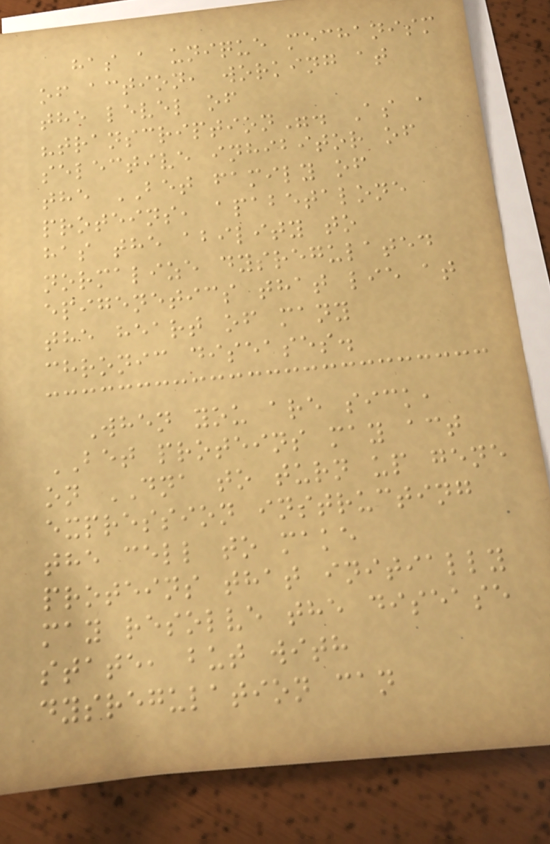has a unique mechanism
of action, working at
the level of
"transcription". As a
selective inhibitor of
the BET family of
proteins, apabetalone
has the ability to
normalize dysregulated
epigenetics that lie at
the heart of many
chronic diseases.
When you are sick,
BET proteins may act
on DNA to turn up gene
expression instructing
the cell to make
proteins that initially
may resolve the disease
state, but with
dysregulation can
